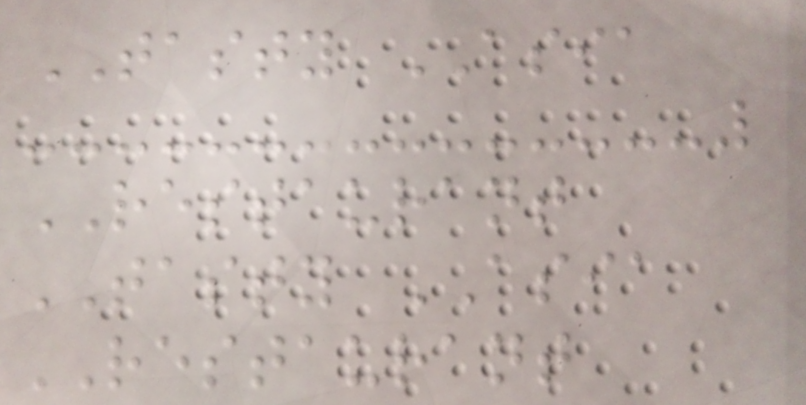TASTY ASIA
RESTAURANT
TASTY ASIA
RESTAURANT
